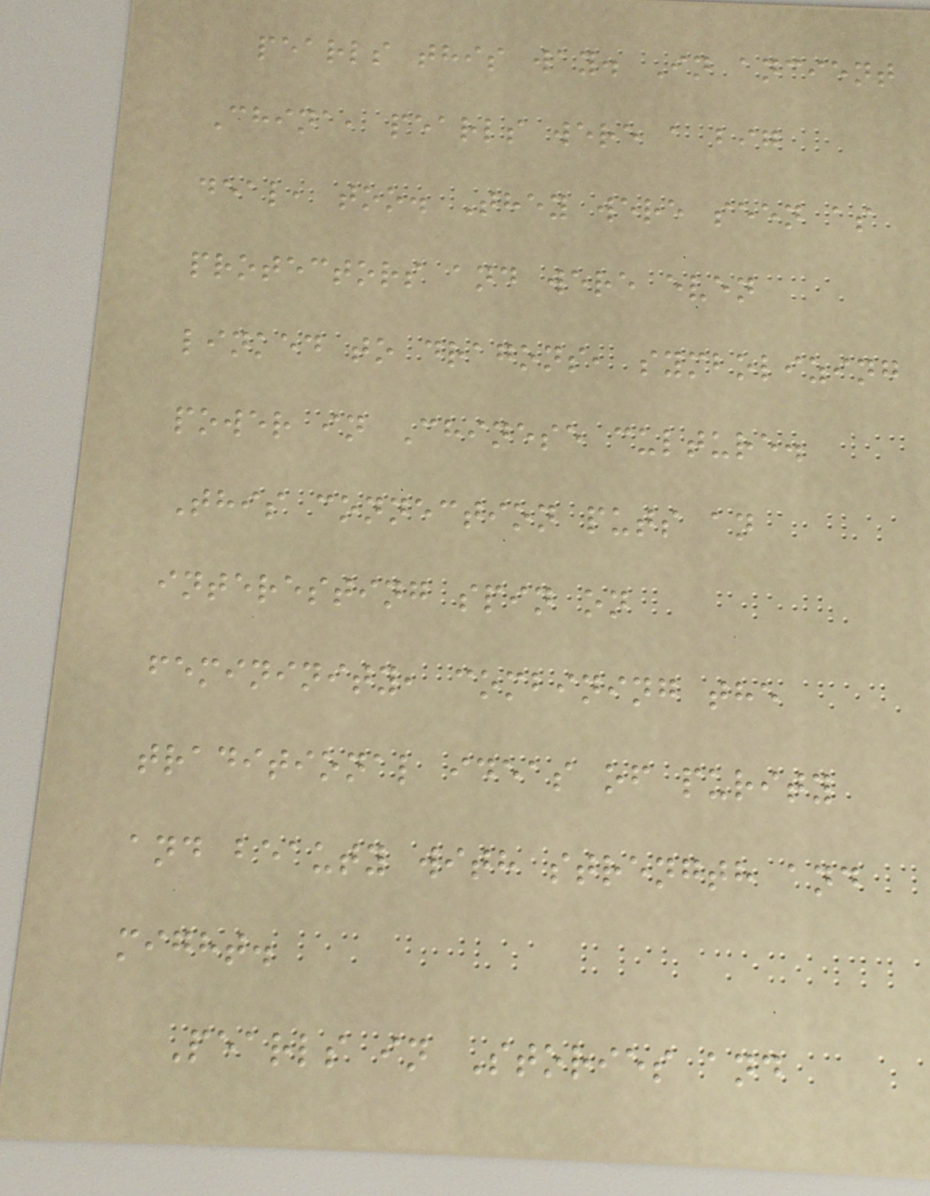pearls this way. In ancient
China, pearls were a big
deal, too. They were seen as
protectors and were even
linked to dragons, symbolizing
power in Chinese culture.
This connection puts an
interesting spin on
femininity, combining the
traditional ideas of purity
and beauty with strength and
might.
Pearls in Stories and
